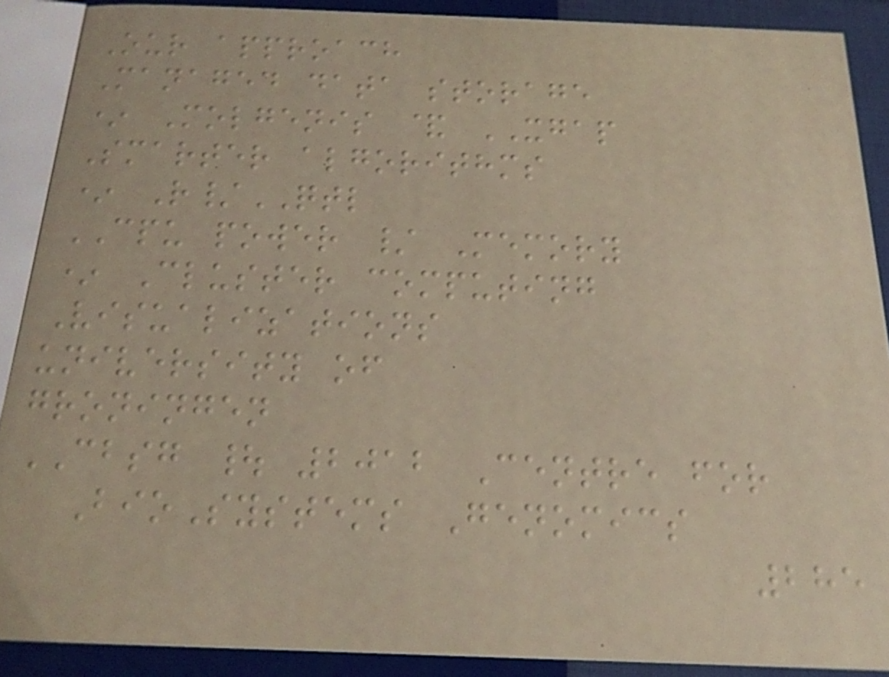Our approach
Managed data storage
* Molgenis & XGAP
Smarter algorithms
* R/QTL
CPU power / Memory
* Cluster computing
Visualizations
university of
groningen
CBSG | 2012 Centre for
BioSystems Genomics
285
